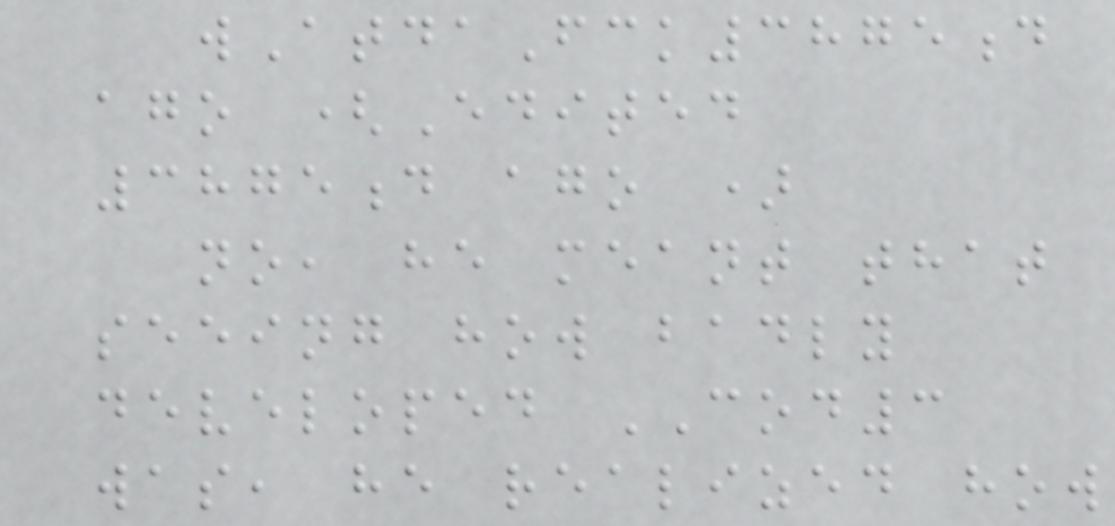wAtdaFck3875d
ago (Edited
3875d ago )
no, he meant that
seeing how badly
developed COD3
was, he realized how
